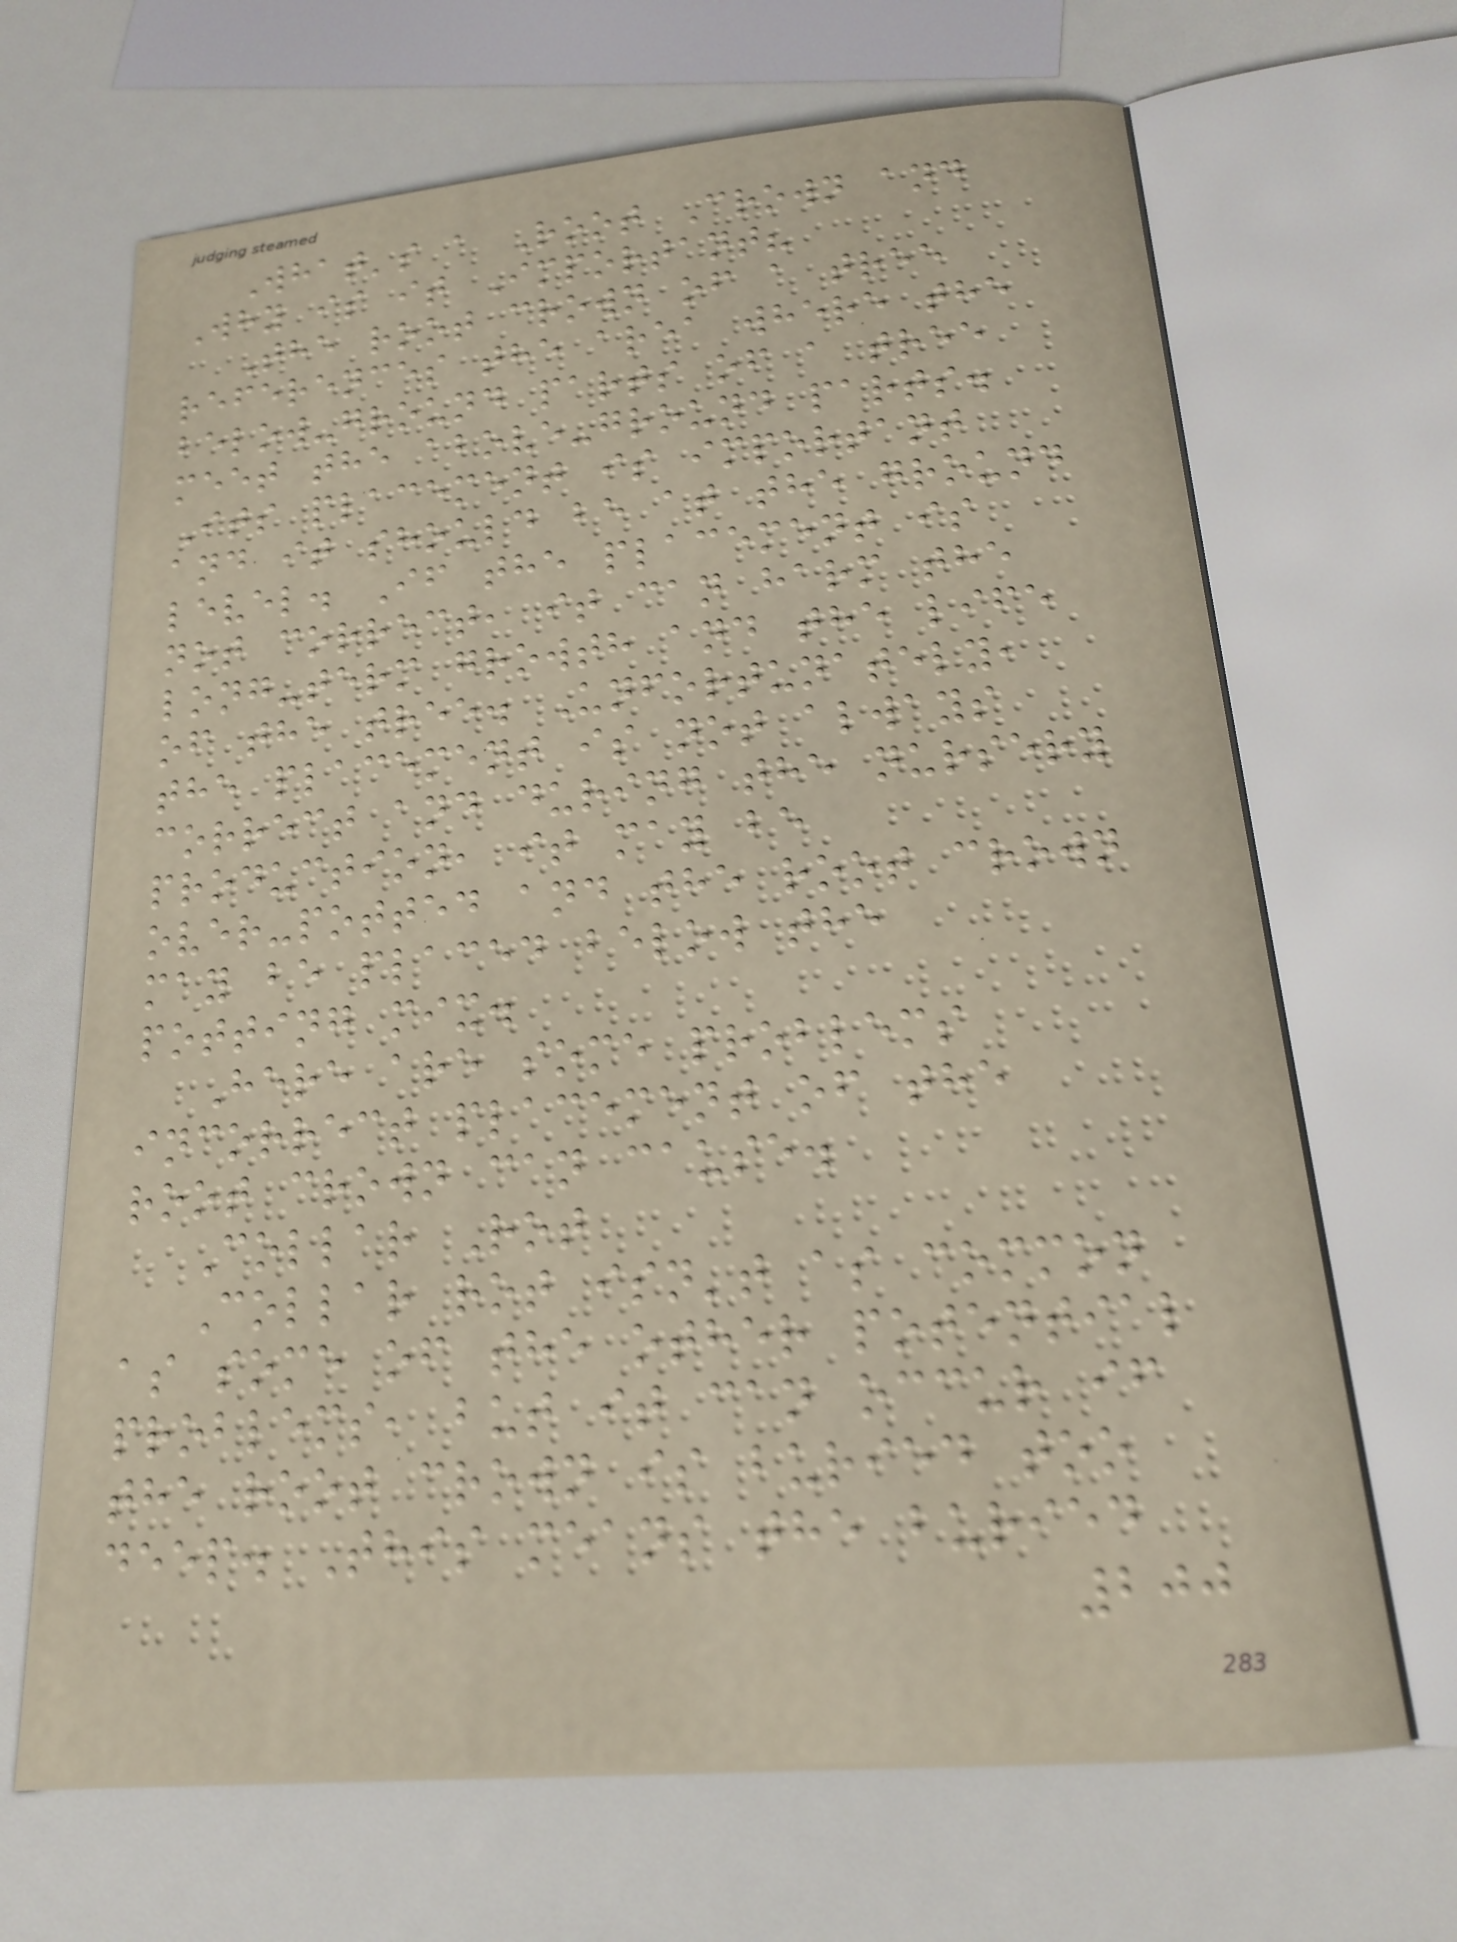What's a Root Crown and
Why is it Important?
The root crown of a tree
references the area where the
below-ground parts of a tree
meet the above-ground parts.
Its placement is important
and it should be at the ground
level. If the placement is
not correct, it can harm the
long-term growth and the life
of the tree. Unfortunately,
the placement is not always
correct and during the nursery
production, it may be
over-potted and the root crown
may be placed below the
potting mix.
Here are some problems
incorrect placement of the
root crown can cause.
Collar Rot
Collar rot isn't as common
as some of the other potential
problems, but it can occur if
the root crown is buried too
deep. This means the buried
200
